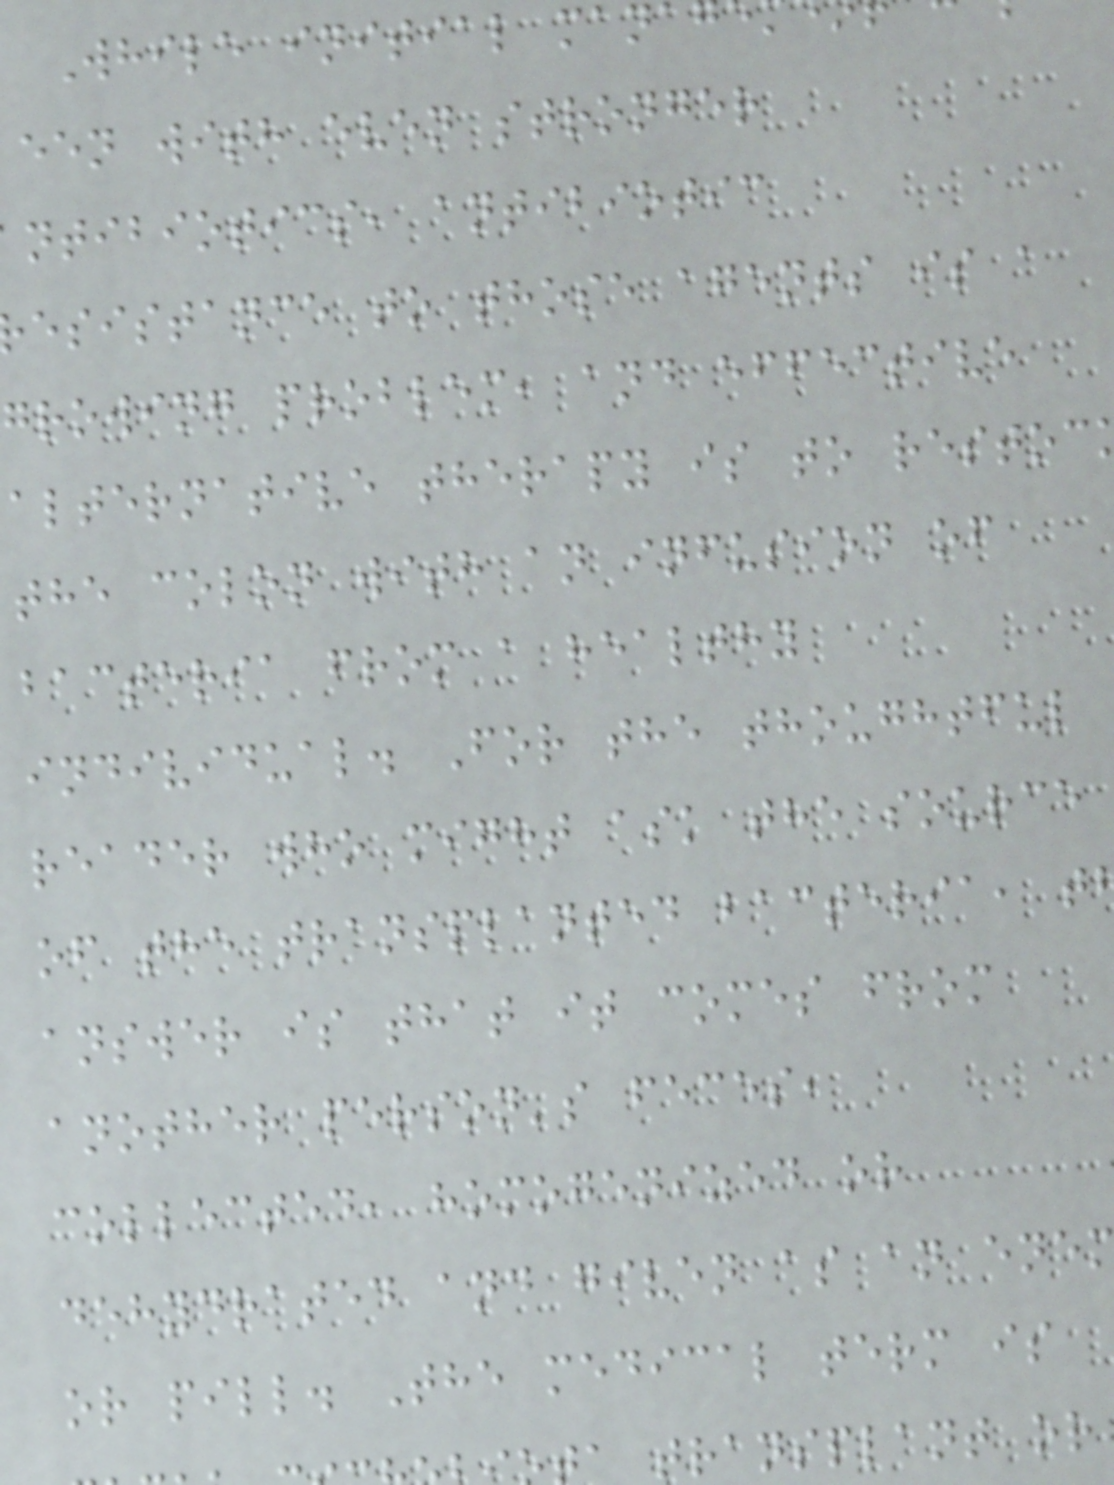While initial man
een with even stronger
ntibiotics, antibiotic
esistance to those agents is a
growing problem, and effective
alternative therapy is to restoc
the colon with an infusion of
bacteria from a healthy
individual. For the thoughtful
reader who might ask the source
of the transplanted bacteria, t
answer is that it comes from
another person's feces,
collected, homogenized or
dehydrated and given as an ene
or pill. The medical term is
a transplant or
